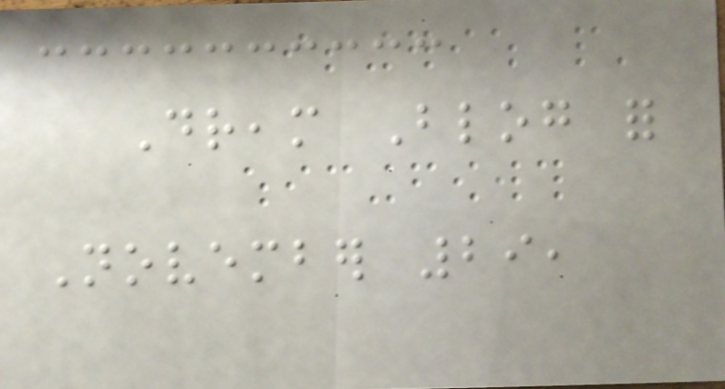Dream Blog for
November 29,
